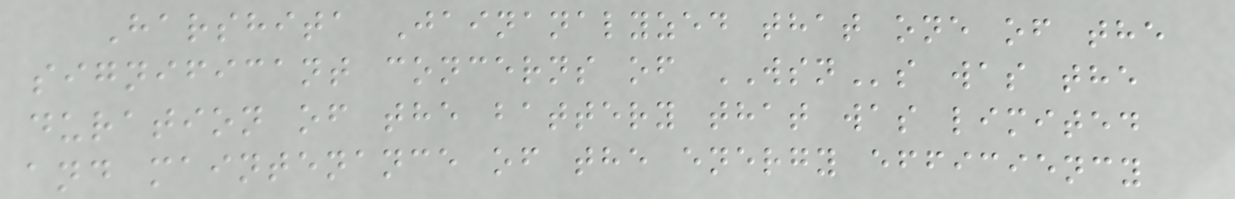Harshita Jainanalyzed that one of the
significant concerns of WSNs was the
duration of the battery that was limited
and maintenance of the energy efficiency
